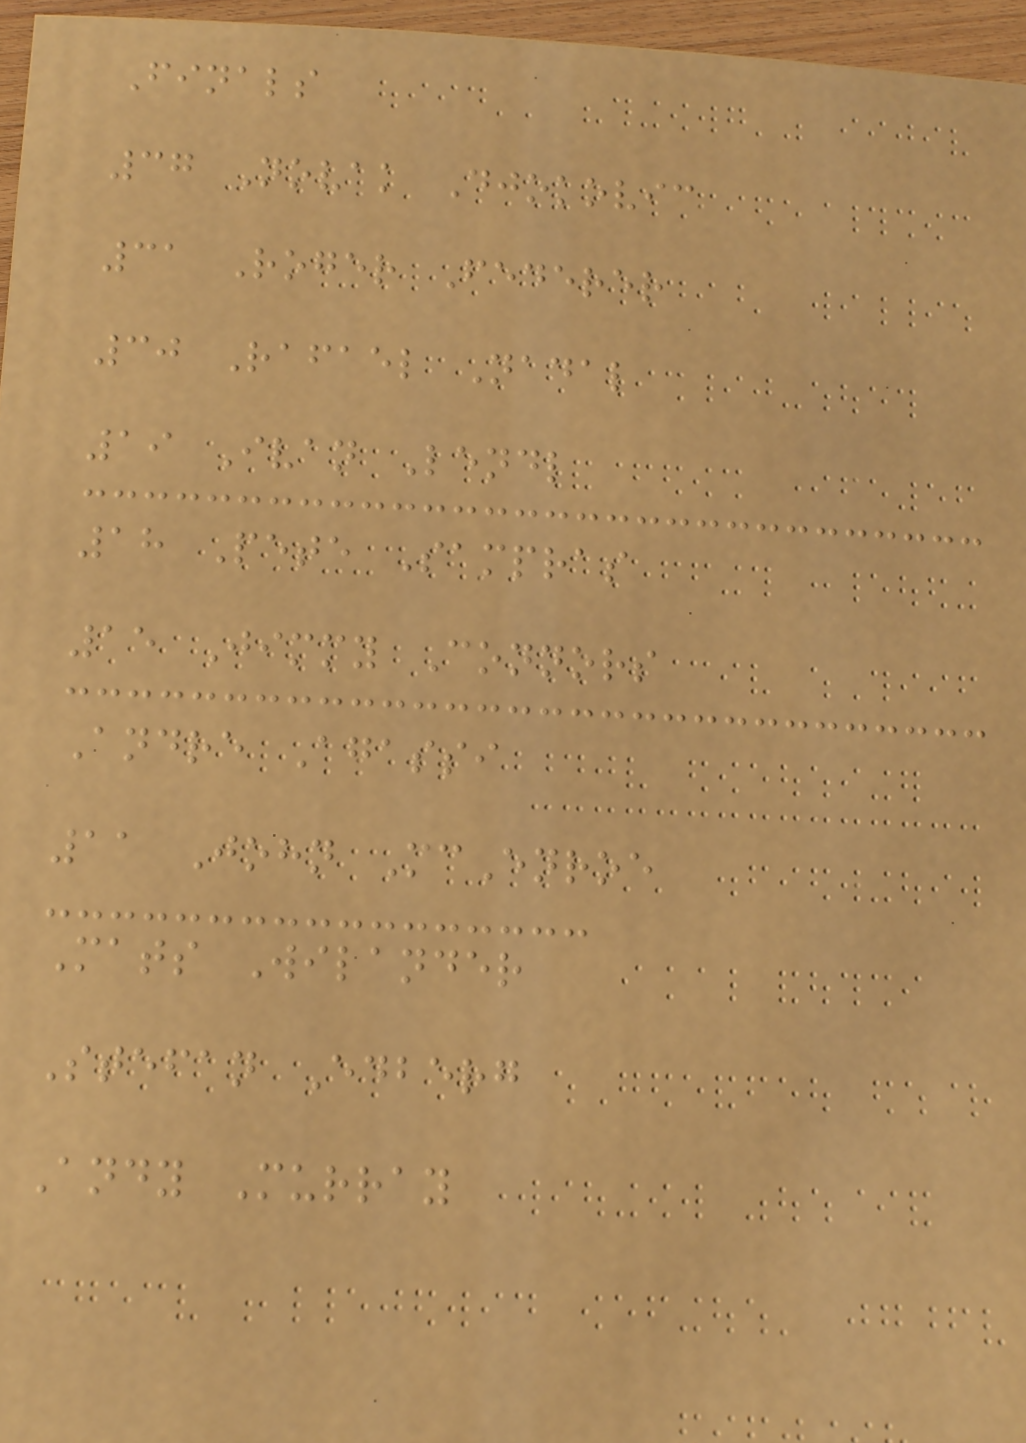Finals
37 Novak Djokovic
31 Roger Federer
30 Rafael Nadal
19 Ivan Lendl
18 Pete Sampras
15 Jimmy Connors
Andre Agassi
11 John McEnroe
Mats Wilander
Stefan Edberg
Andy Murray
